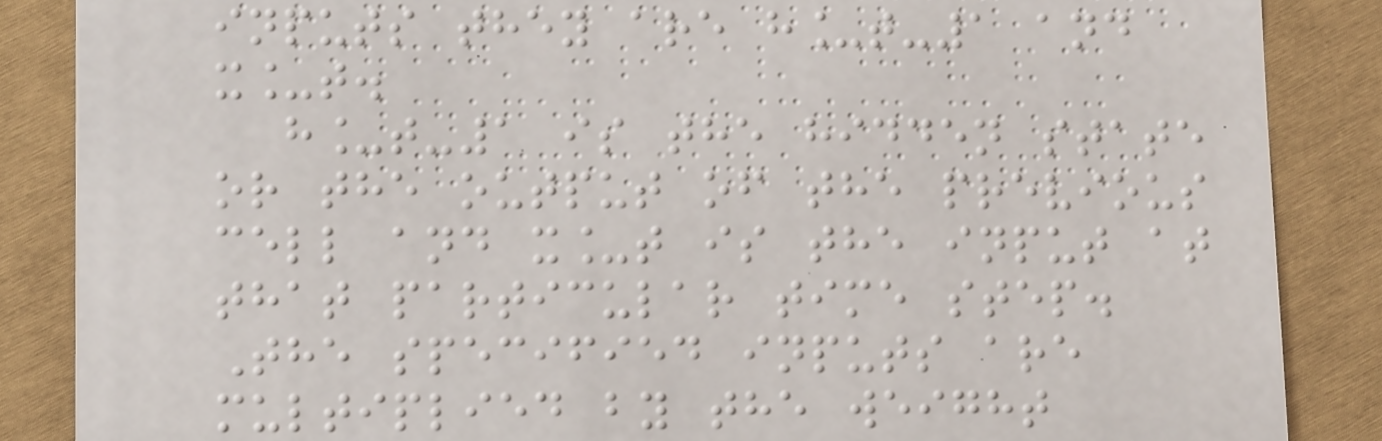inputs they are h_t-1 and
x_t.
h_t-1 is the hidden state
or the output of the previous
cell and x_t is the input at
that particular time step.
The specified inputs are
multiplied by the weight
